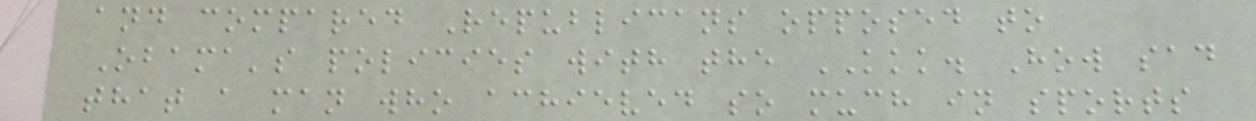and compared Republicans opposed to
Obama's policies with the KKK. How sad
that a man who achieved so much in sports
